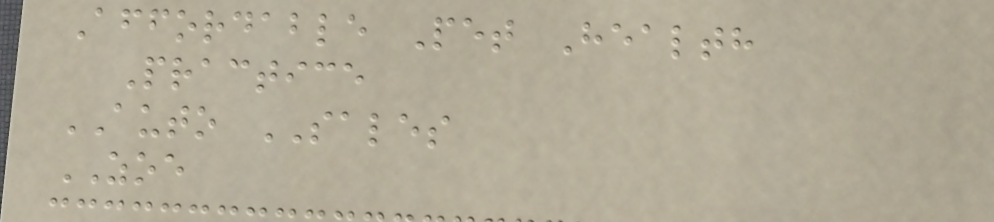Affordable Pet Health
Practice
AUTO SALES
ZOE
